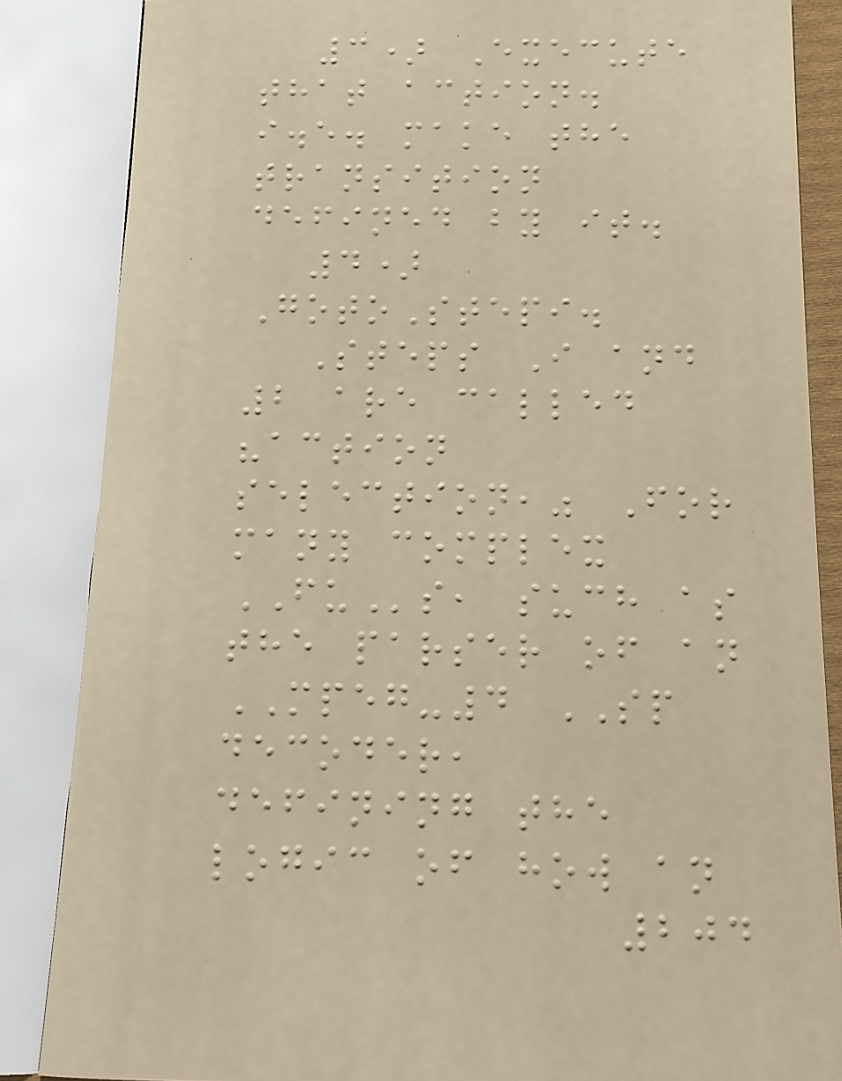3) Execute
that action.
i.e. make the
transition
defined by it.
4)
GotoStepi.
Steps I and
2 are called
"action
selection," For
many complex
FUs, such as
the parser of an
MPEG-4 SP
decoder,
defining the
logic of how an
204
